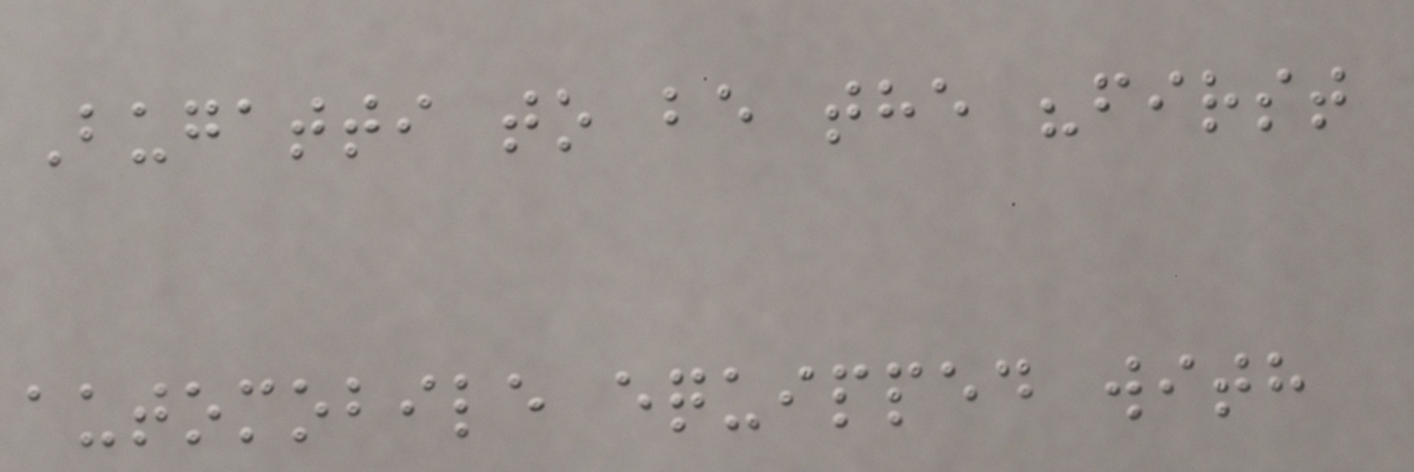Bugatti to be the "first
automobile equipped with
